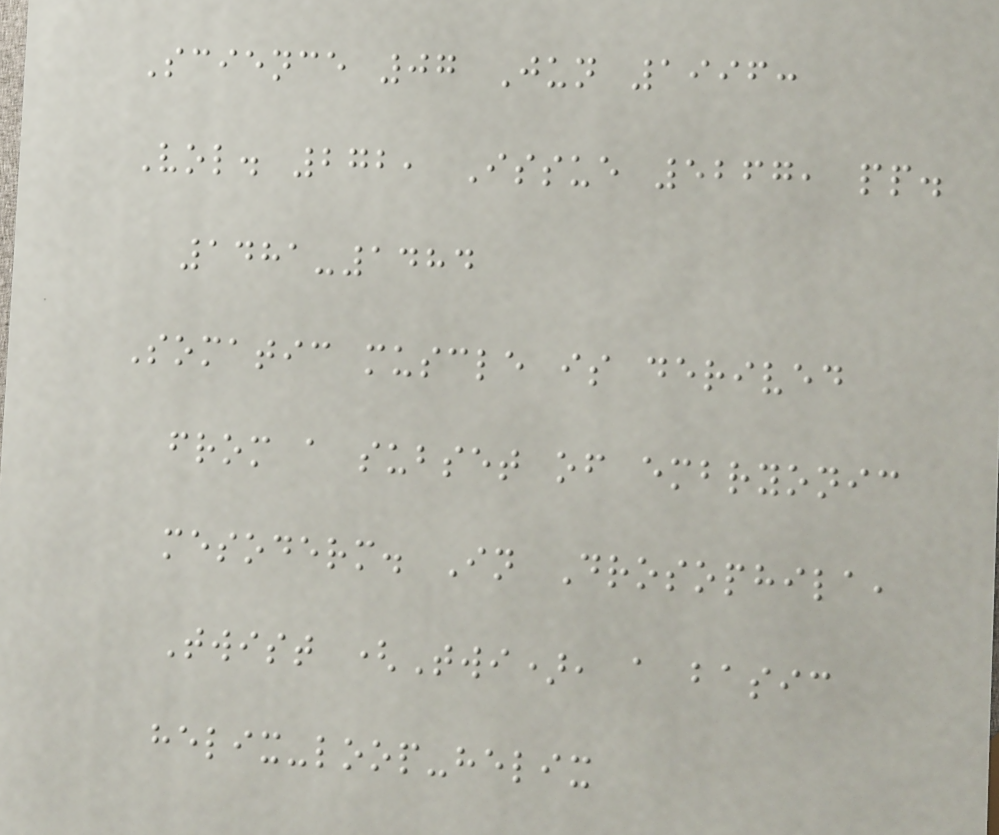Science 07 Jun 1996:
Vol. 272, Issue 5267, pp.
1481-1484
Somatic muscle is derived
from a subset of embryonic
mesoderm. In Drosophila,
Twist (Twi), a basic
helix-loop-helix
